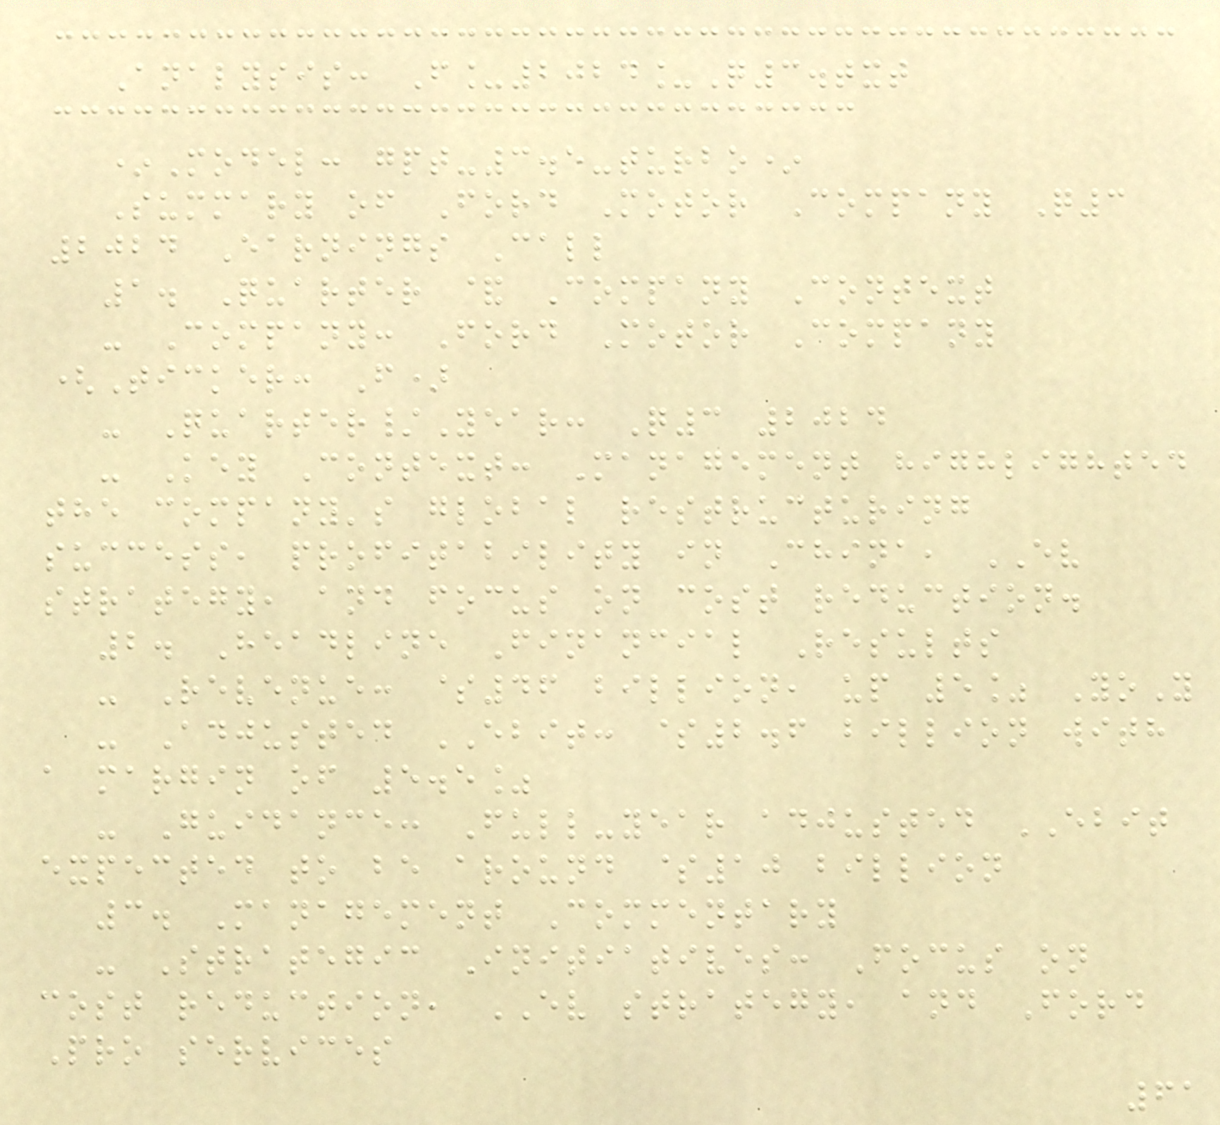Analysis: F_2024_Q3.txt
*Model: gpt-3.5-turbo*
Summary of Ford Motor Company Q3
2024 Earnings Call
1. Quarter & Company Context
- Company: Ford Motor Company
(Ticker: F)
- Quarter/Year: Q3 2024
- Key Context: Management highlighted
the company's global restructuring
success, profitability in China, EV
strategy, and focus on cost reduction.
2. Headline Financial Results
- Revenue: $46 billion, up 5% YoY
- Adjusted EBIT: $2.6 billion with
a margin of 5.5%
- Guidance: Full-year adjusted EBIT
expected to be around $10 billion
3. Management Commentary
- Strategic Initiatives: Focus on
cost reduction, EV strategy, and Ford
Pro services
61
